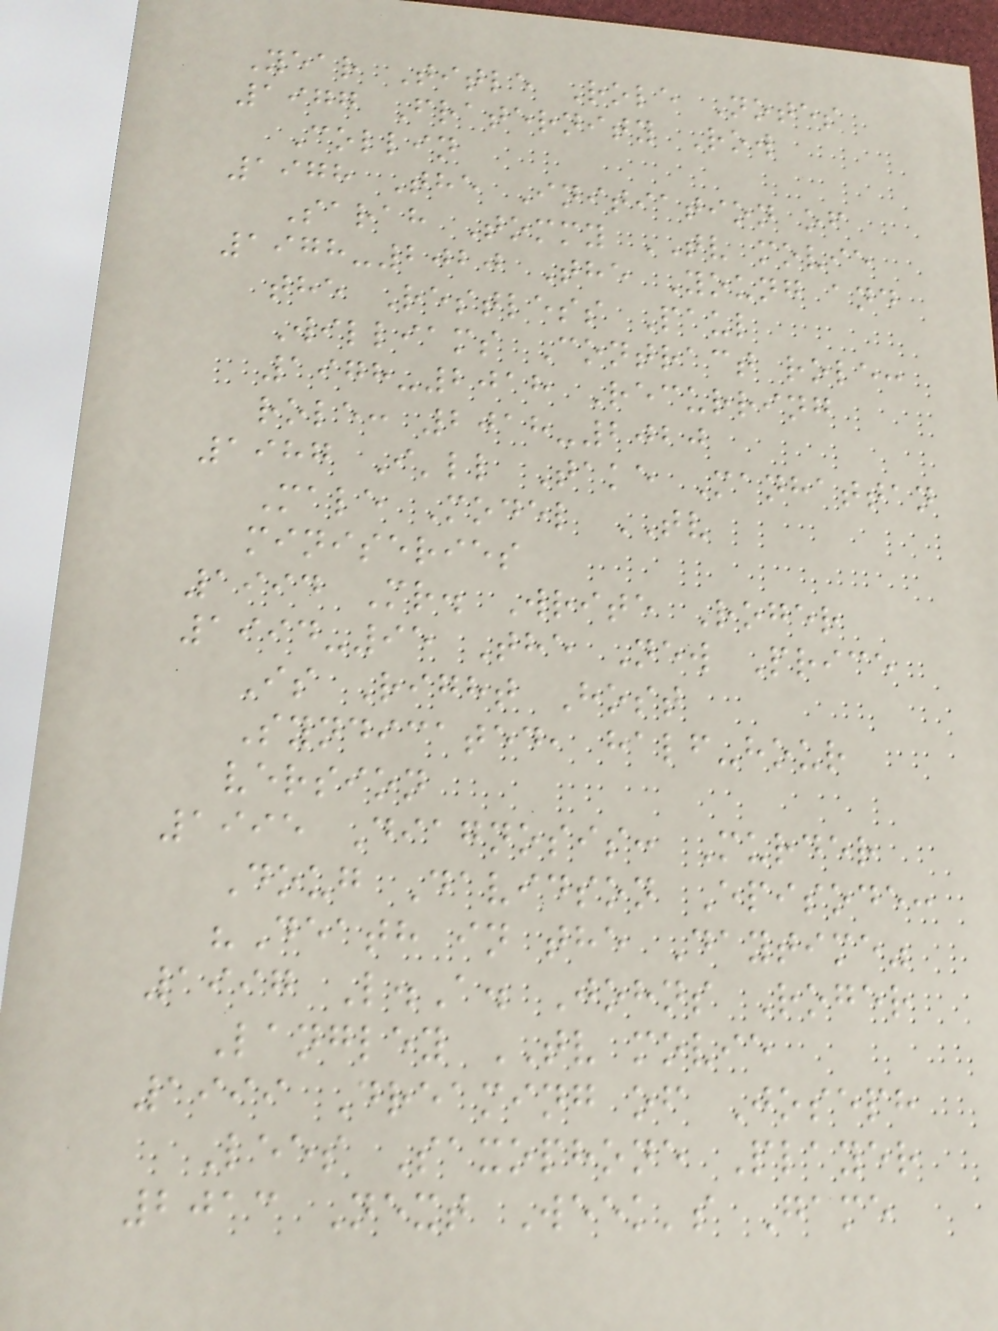Year Title Role Notes
1977 Fraternity Row
Collin
1978 The Initiation of
Sarah Tommy TV movie
1978-2020 The Young and
the Restless Paul
Williams Contract role:
1978-2018 Recurring
role: 2018-2020
1987 I'll Take Manhattan
Male Model TV
miniseries
1994 Mr. Write Roger
1994-95 The New Price
Is Right Host
Syndicated, half-hour
version
1995 Diagnosis: Murder
Doug Davidson Episode:
"Death in the Daytime"
1997 L.A. Johns Roger
Langley TV movie
1999 Dreaming of Joseph
Lees Saxophone Player
2013 Next Week's Game
